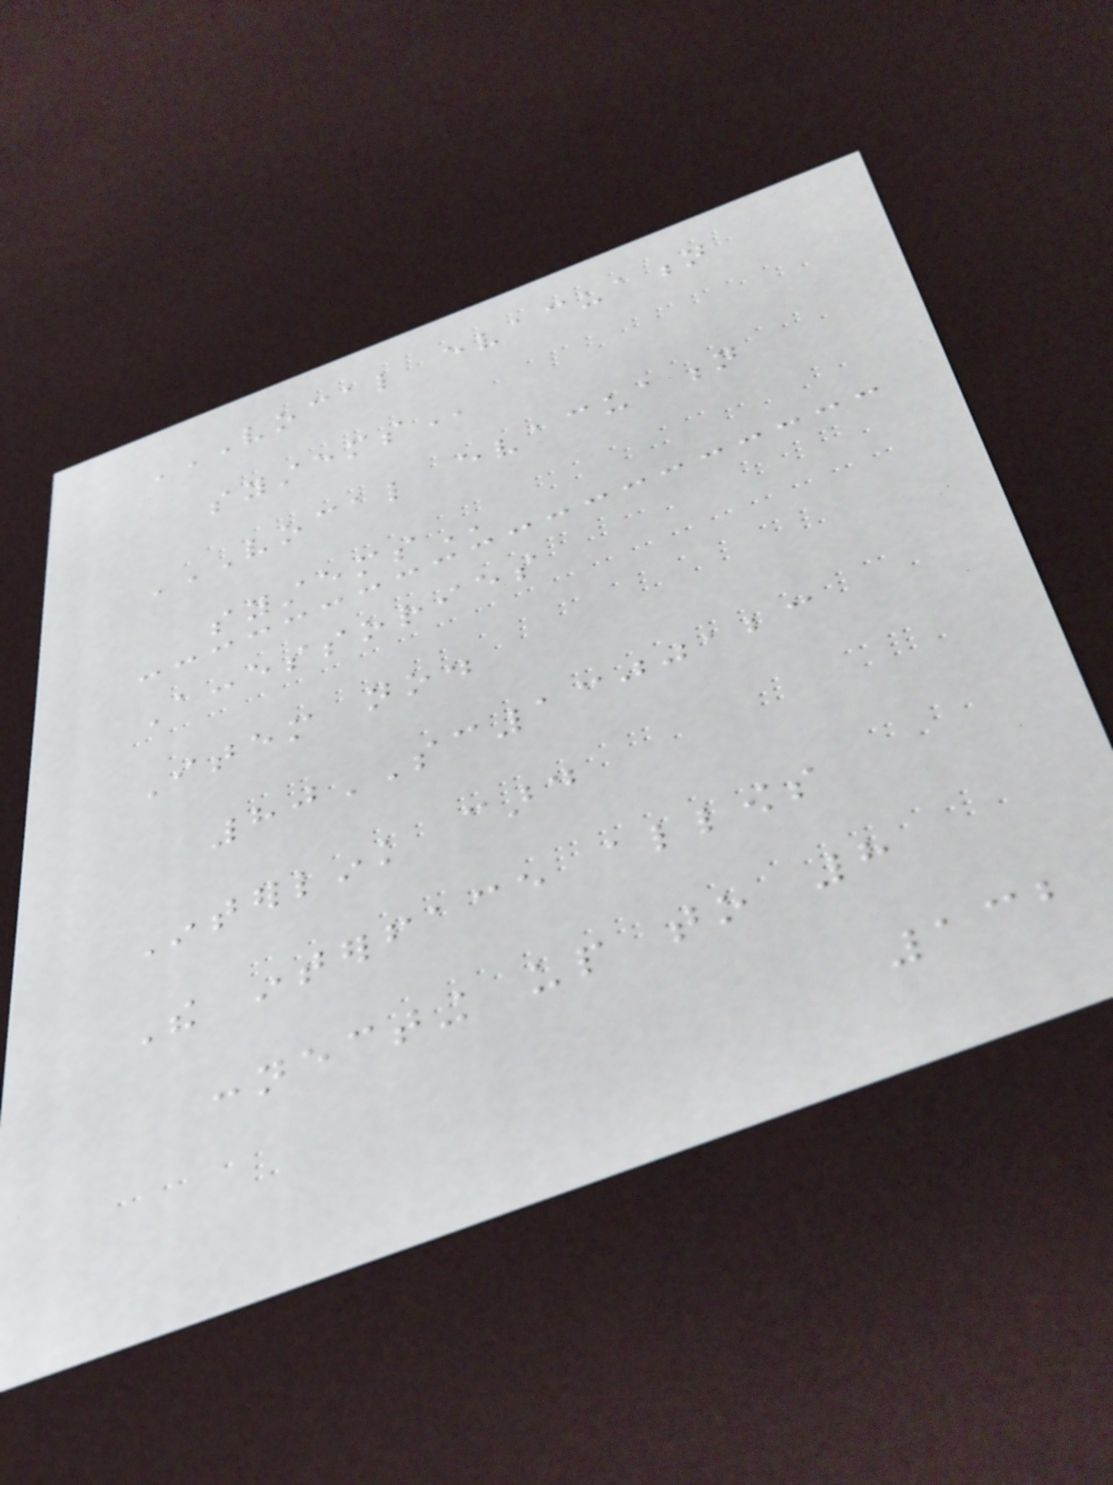VOCAL EVACUATION
SYSTEMS
VOCAL EVACUATION
SYSTEMS
Accessories
Item no.
80SC1300123
Interlink card
The interface allows
connecting up to 8
132
